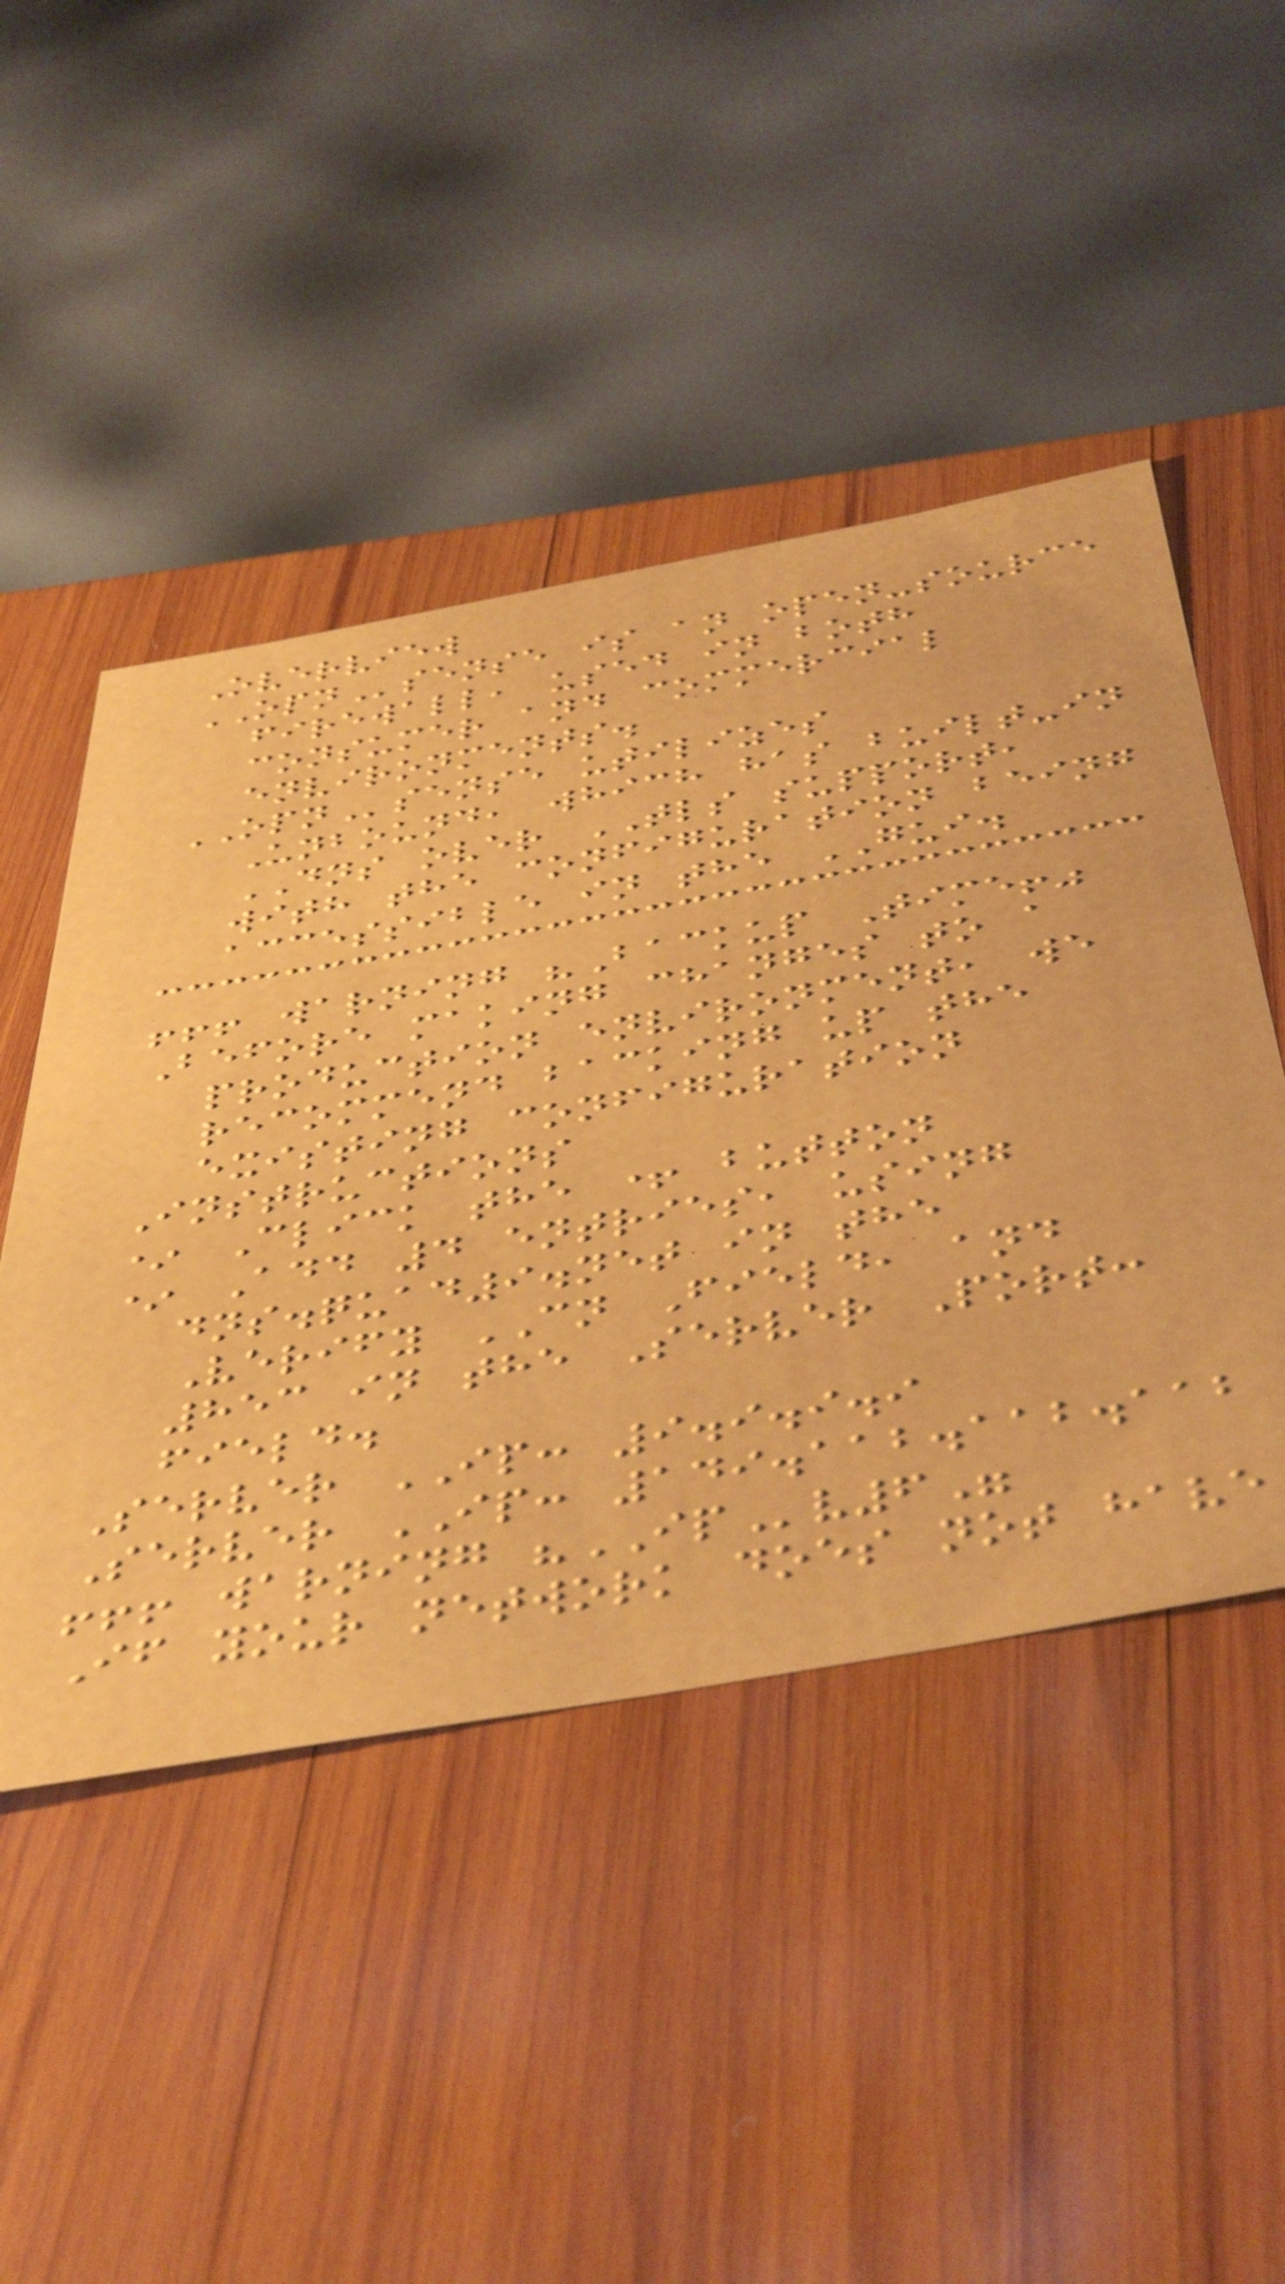Overview
OPNsense is an open-source
firewall, used in both
consumer and commercial
environments.
OPNsense utilizes
Unbound, which has built-in
DNS over TLS support,
with the configuration being
accessible in the GUI.
!!! warning "Backup Time!"
Before making changes to a
production environment, we
recommend backing up the
existing configuration
Instructions
* Click the + button
* Add 4 entries, using
dns.quad9.net in the
Verify CN Field, and
853 in the Server Port:
field.
Server IP: 9.9.9.9
Server IP: 149.112.112.112
!!! warning "IPv6"
If your network does not have
